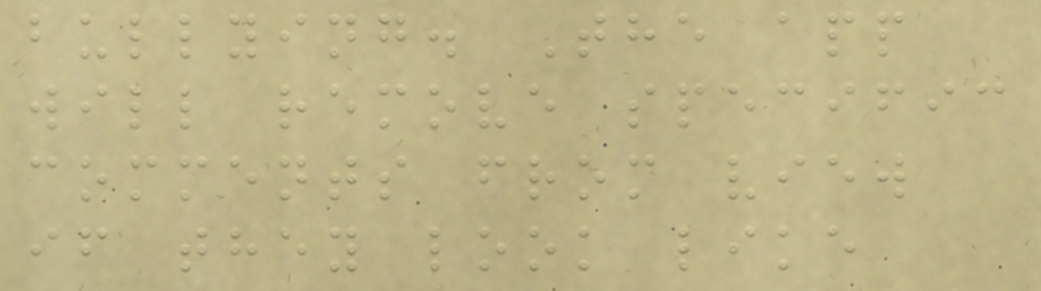bullying. The app
will remove specific
comments from view
if they look like
